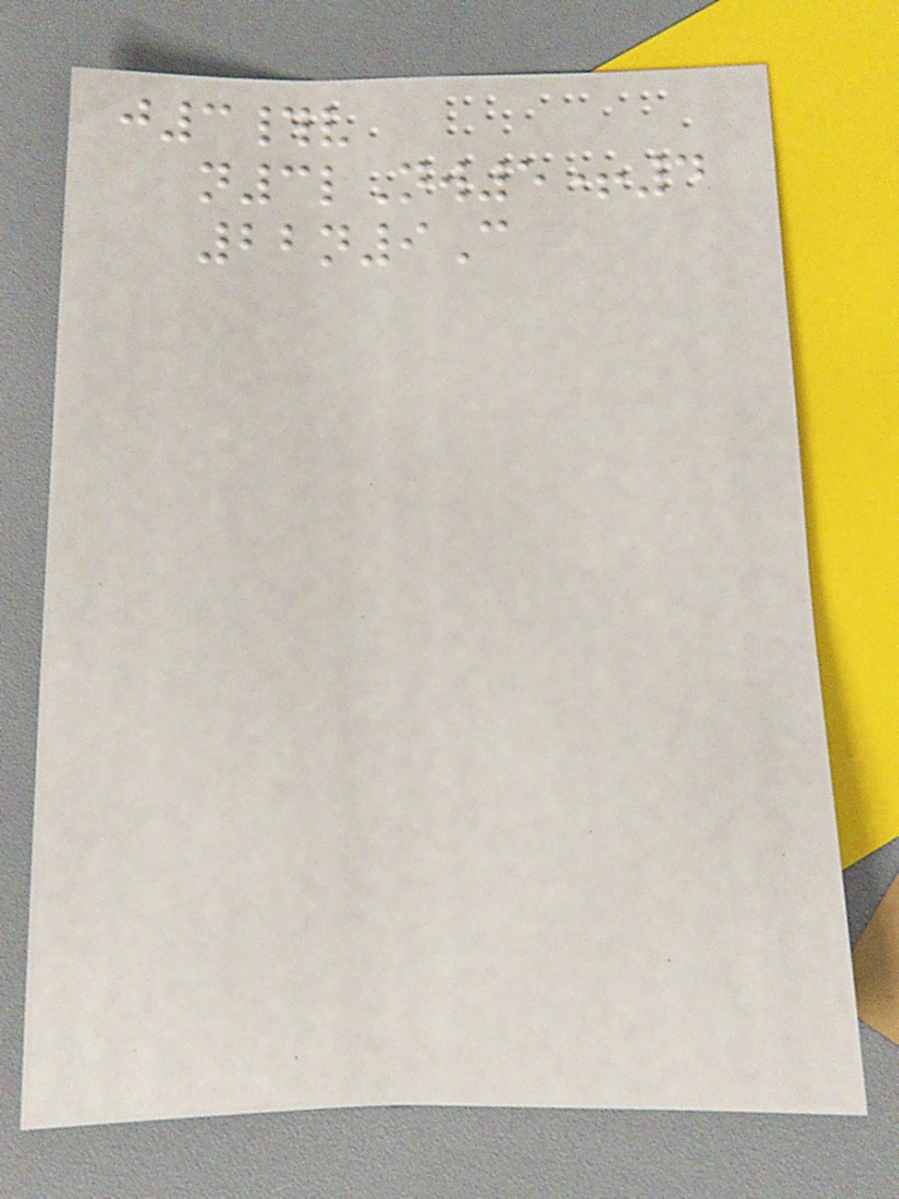j3#v
n3lNw5+4
22n9C
